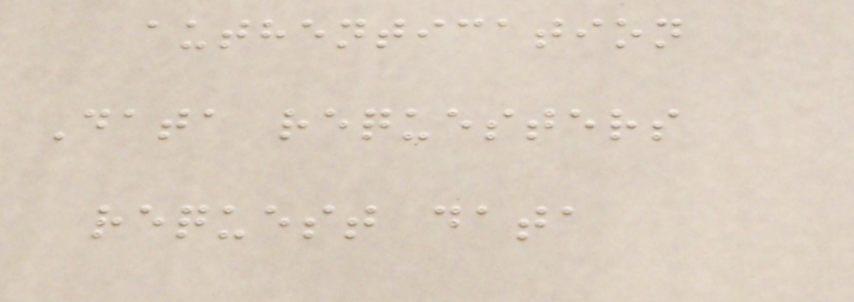authentication
Data requesters
request data
